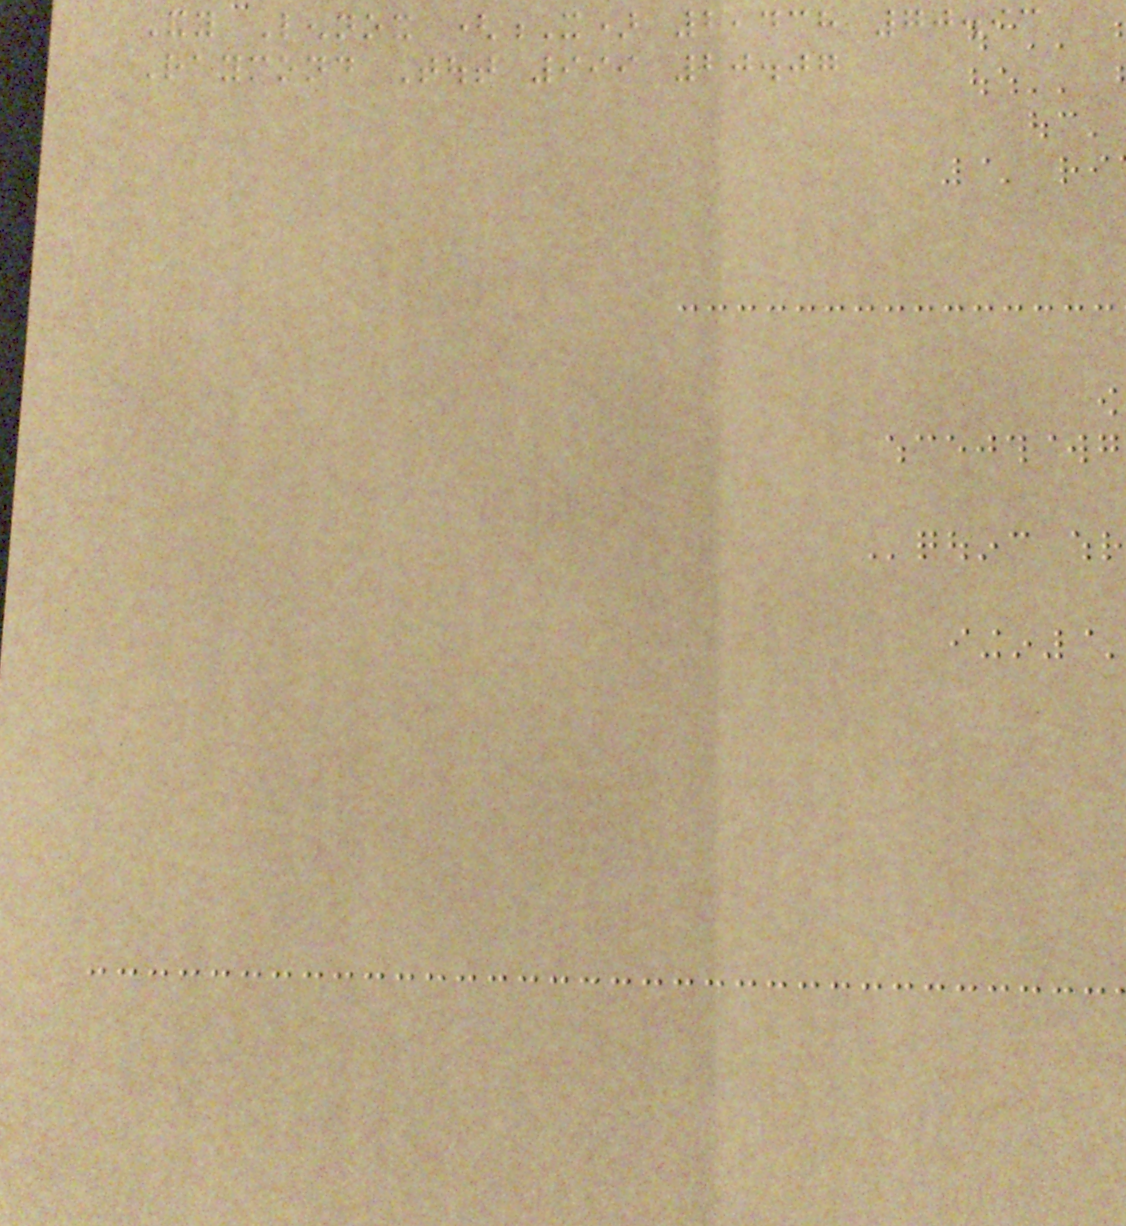Andy Lennox (X) 2,438 70.93
Raymond Tout 999 20.07
